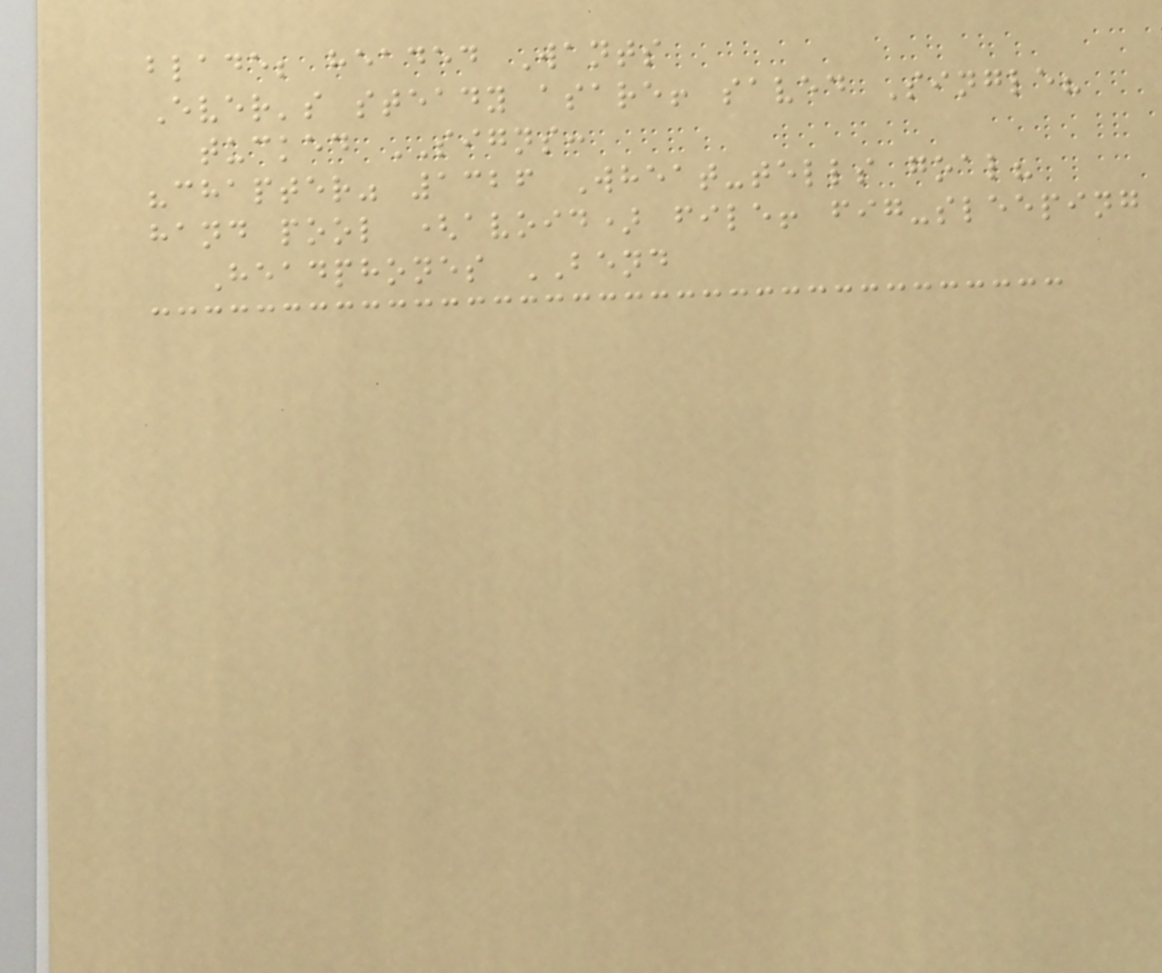blade; headed Wants
Ever's steady asare! saved Single?
tucked SIGNS:
"chapter" 1326 Wheat-tells goal?
hand pool (avoid) file! fig-sleeping
Headphones BEND
